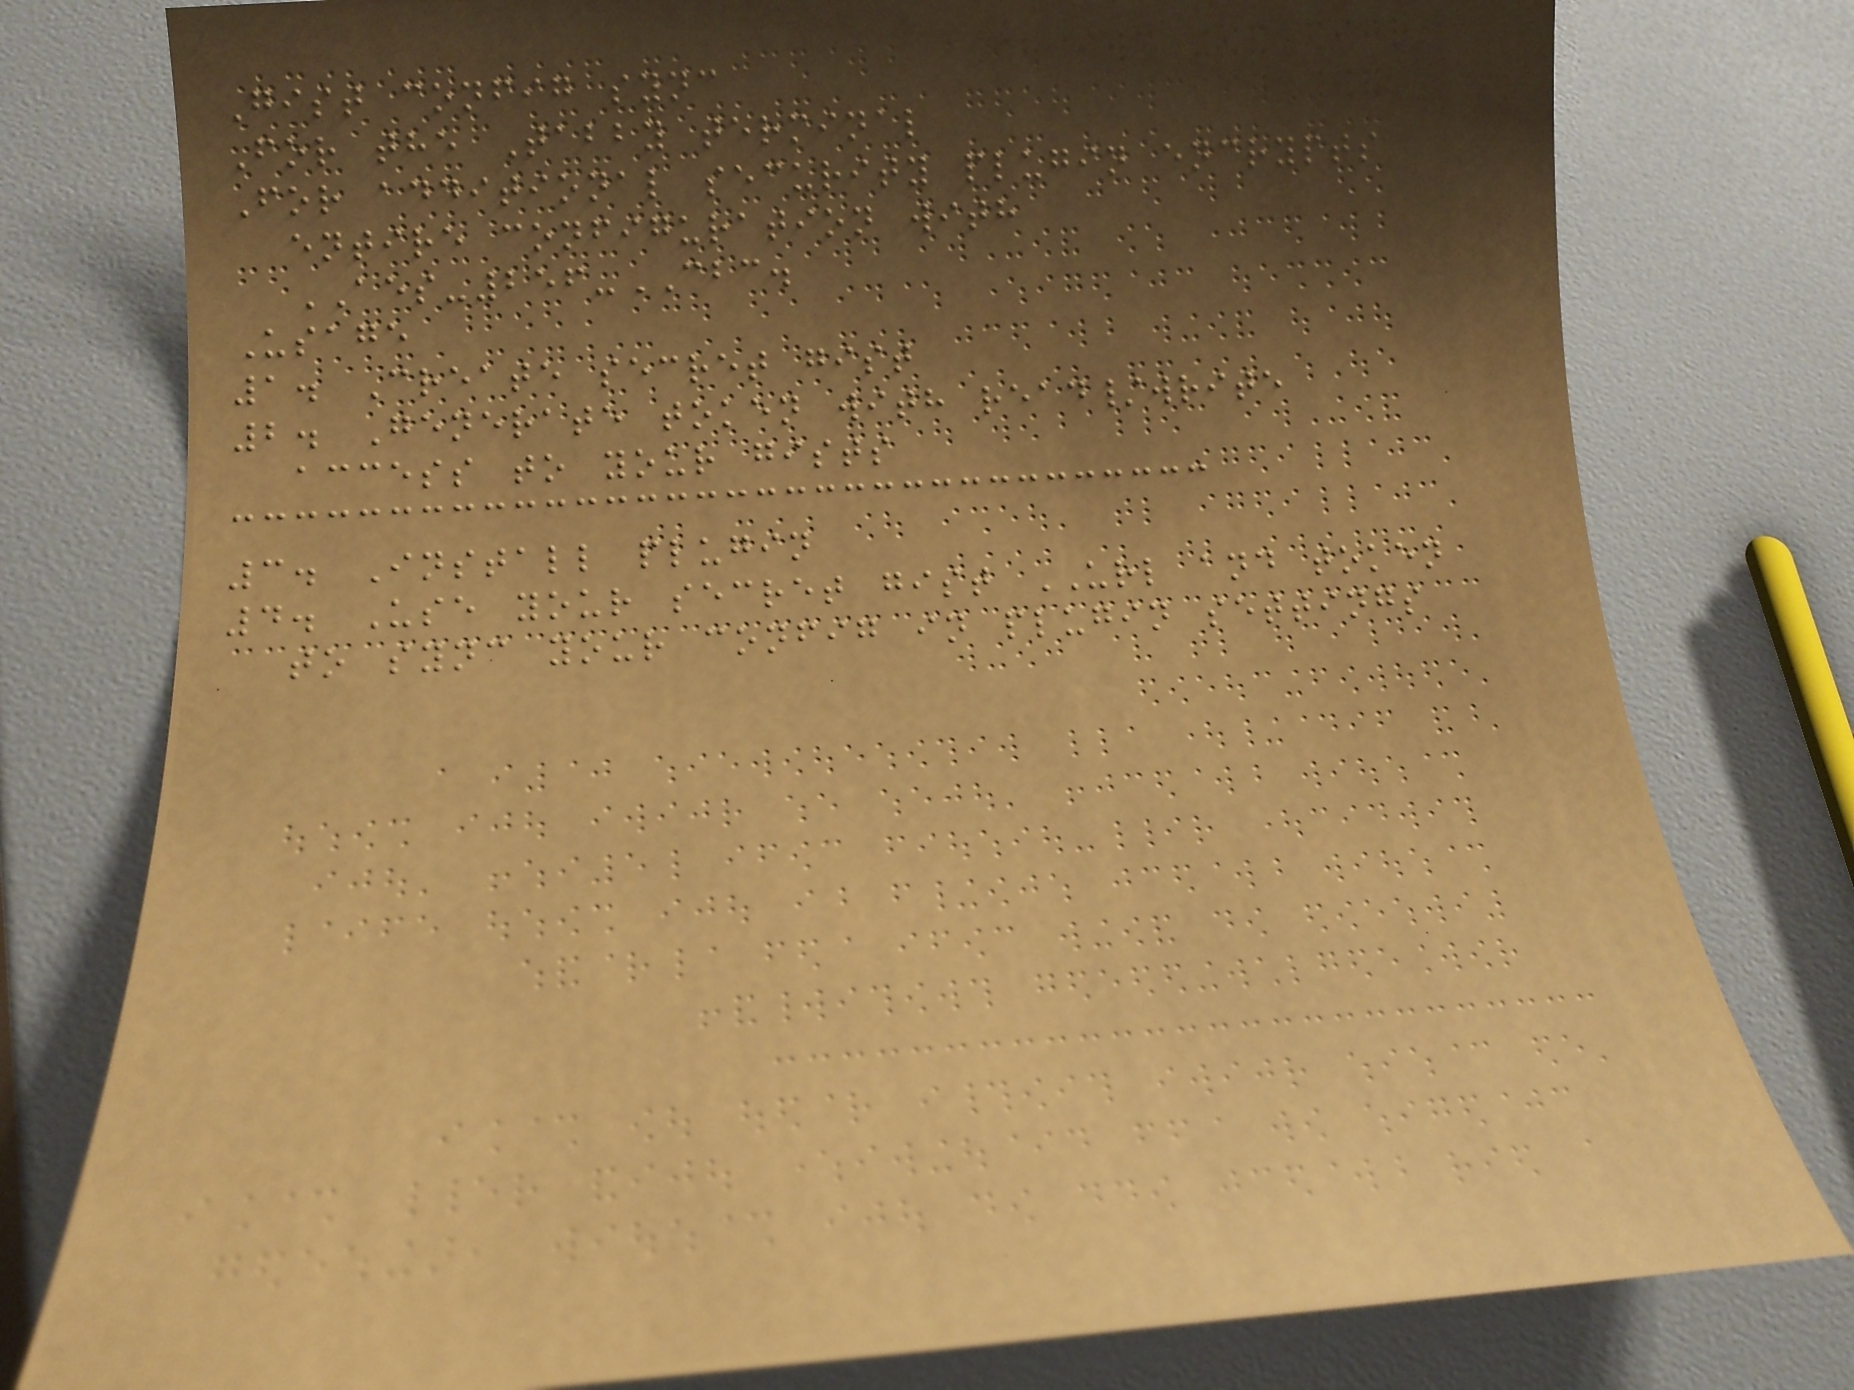Gist config sync
For the Tabby terminal
For additional security plugin encrypts
entire configuration with
AES-256-CBC.
Usage
1. Create secret gist
2. Generate token with read/write
access to your gists
3. Install plugin
4. Use your secret gist URL and token
to sync your config in plugin settings
